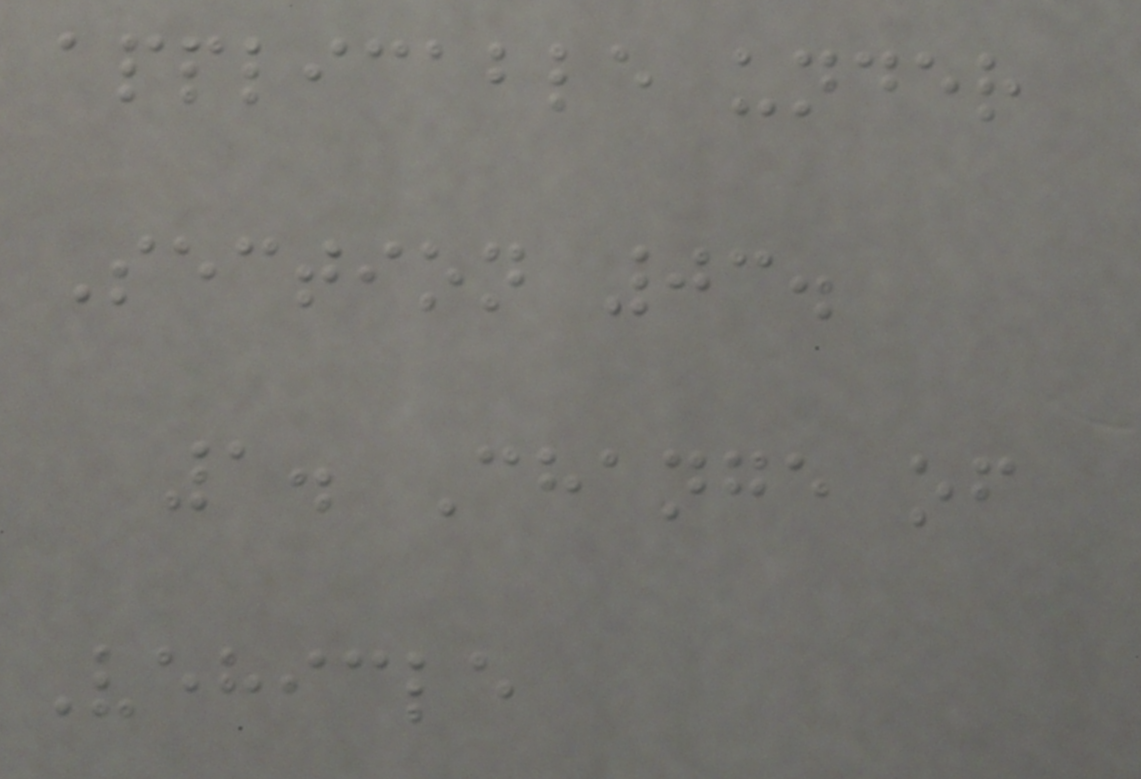applicable under
Section 03.
1. Change of
Vehicle
